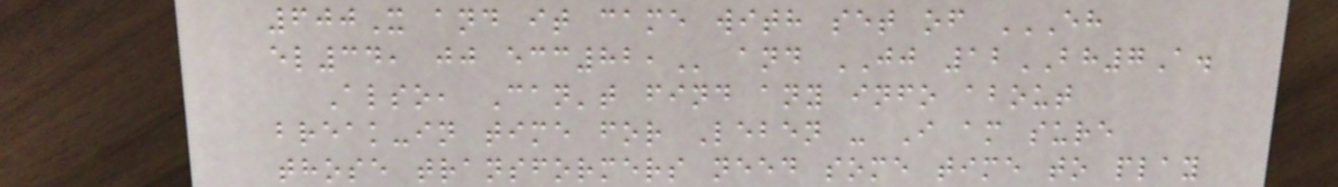600X and it came with set of EH
EL34, JJ ECC82, and JJ 12BH7A.
Also, Can't find any info about
break-in time for Leben - I am sure
those transformers need some time to play
